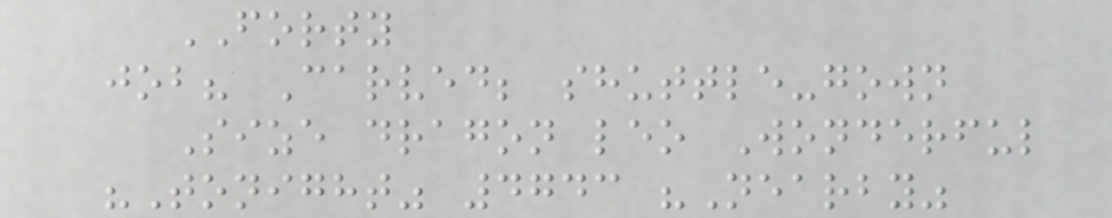FORTY
job? Carved; shuttle-gown
Size dragon leo Wonderful
"Tonight" 4743 "Nearby"
